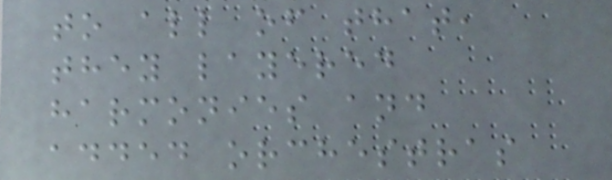to all of that,
they layered
harmonies and
added orchestras
